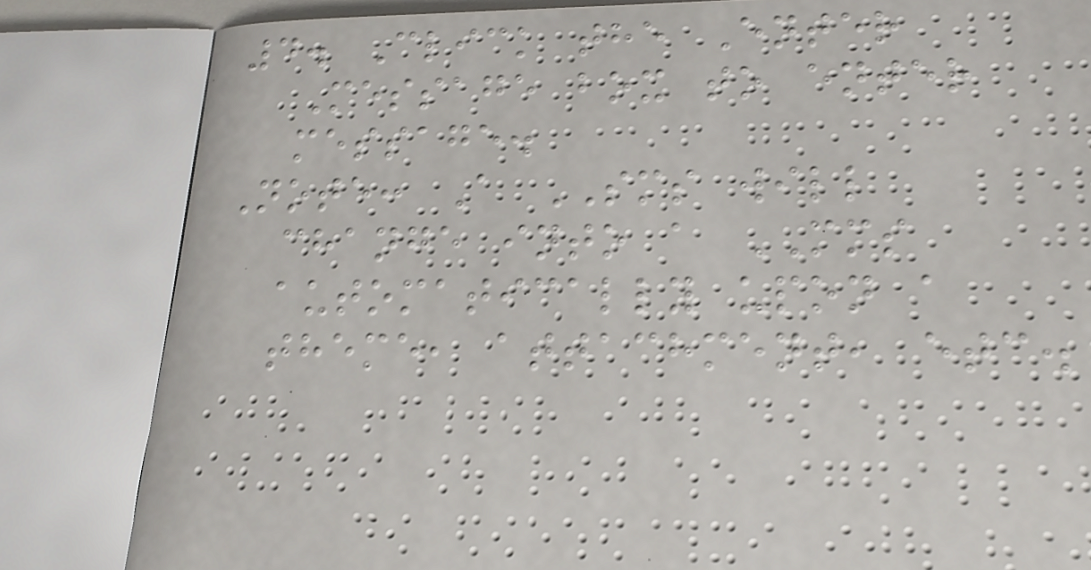4. Click the Enter
Message box to enter
message.
Note: A SMS will
change into a MMS
automatically upon a
theme, attachment, etc.
